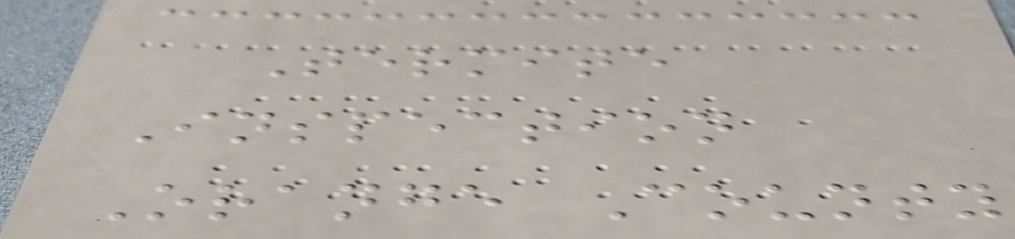Termite
Inspection
Orange County
